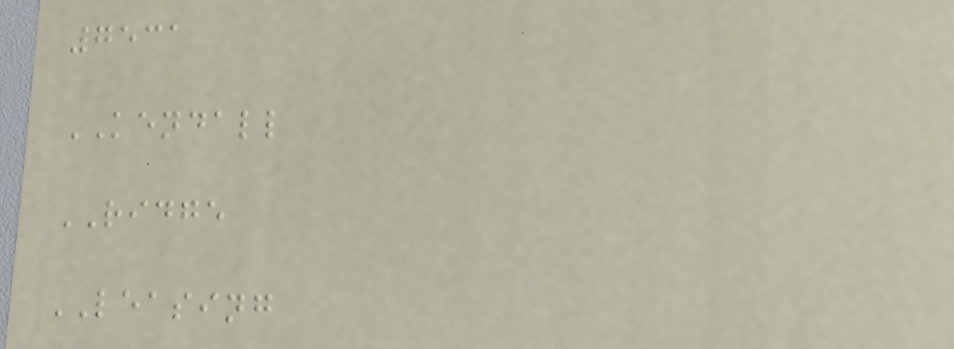7531
KENDALL
RIDGE
LEASING
